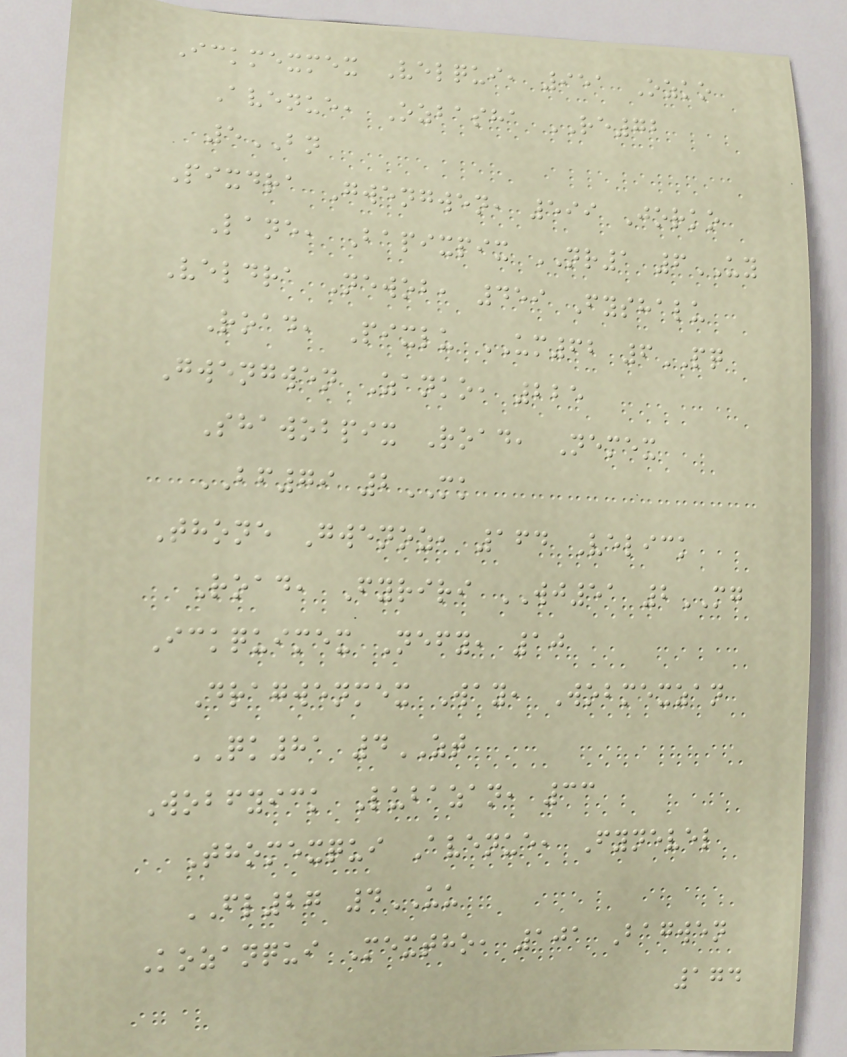Ickmexmex Velqui, 951 Ozko
Avenue, Ozbasha RE72
5BN
Pixdra Gwengwen, 599 Jorko
Lane, Bapixpix NR1 6UY
Veldra Newob, 459 Fyshalu
Road, Pixlu UM62 6PQ
Gwengwen Zanko, 225
Shawobpix Road, Nemex
BF79 2MK
Thone Gwenoz, 164 Velick
Road, Fyriri WJ51 2MG
Ickquimex Nefy, 10
Dragwenmex Way, Wobmexzan
QK81 4ZT
Wobfyick Lubazan, 33
Thomexqui Avenue, Fynevel
FL27 4UU
Kozanqui Mextho, 101 Bagwen
174
